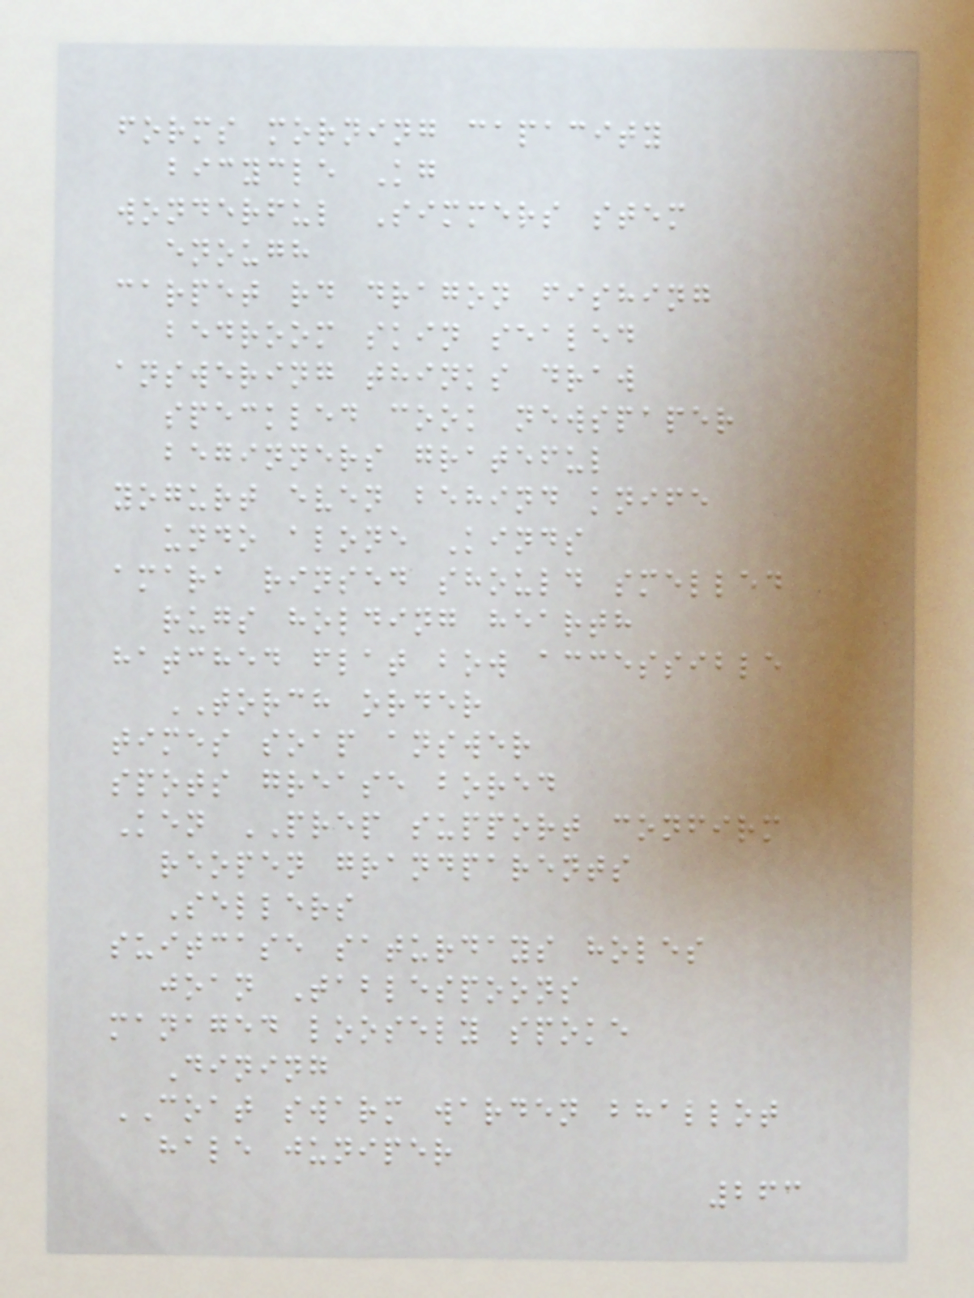forms morning capacity
bicycle Kg
wonderful Simmers stem
enough
carpet rd dragon fishing
bedroom skin sealed
answering thinks draw
speckled cook newspaper
beginners grateful
yogurt even behind knife
undo alone Kinds
amara rinsed should smelled
rugs holding hearth
hatched flat bow accessible
TORCH order
times soap answer
spots grease bored
Ken PREP support confirm
reopen grandparents
Sellers
suitcase saturdays holes
joan Tablespoons
managed loosely spoke
Dining
COAT swarm warden bhallot
hale juniper
263
